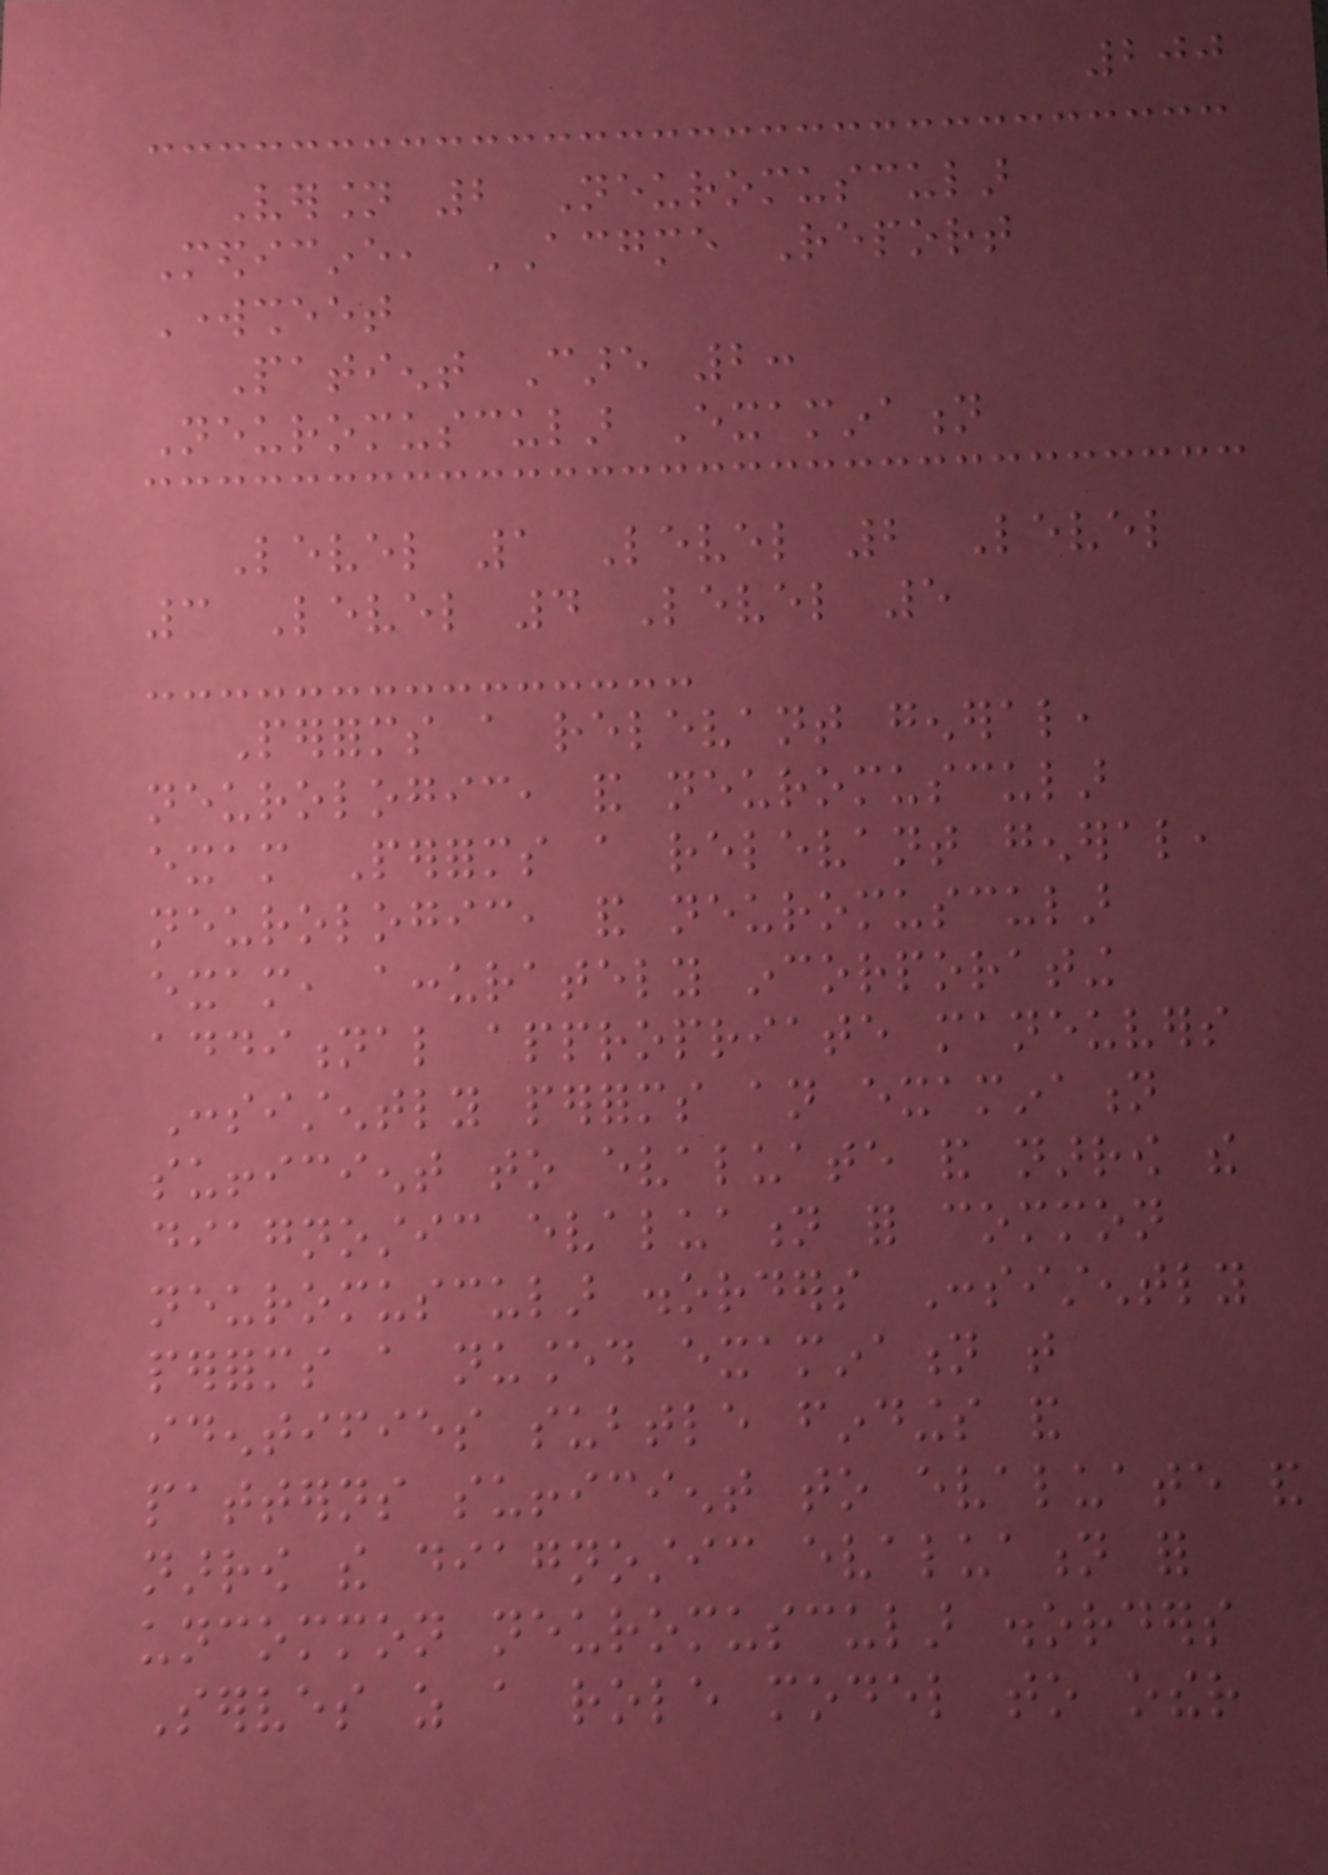200
Version 2 Neuromuscular
Medicine, ACGME Report
Worksheet
Patient Care 2:
Neuromuscular Examination
Level 1 Level 2 Level
3 Level 4 Level 5
Performs a relevant general,
neurologic, and neuromuscular
exam Performs a relevant general,
neurologic, and neuromuscular
exam, accurately incorporating
additional appropriate maneuvers
Consistently performs an examination
sufficient to evaluate and narrow the
diagnostic evaluation for common
neuromuscular disorders Consistently
performs a nuanced examination that
identifies subtle findings and
patterns sufficient to evaluate and
narrow the diagnostic evaluation for
uncommon neuromuscular disorders
Serves as a role model to other
